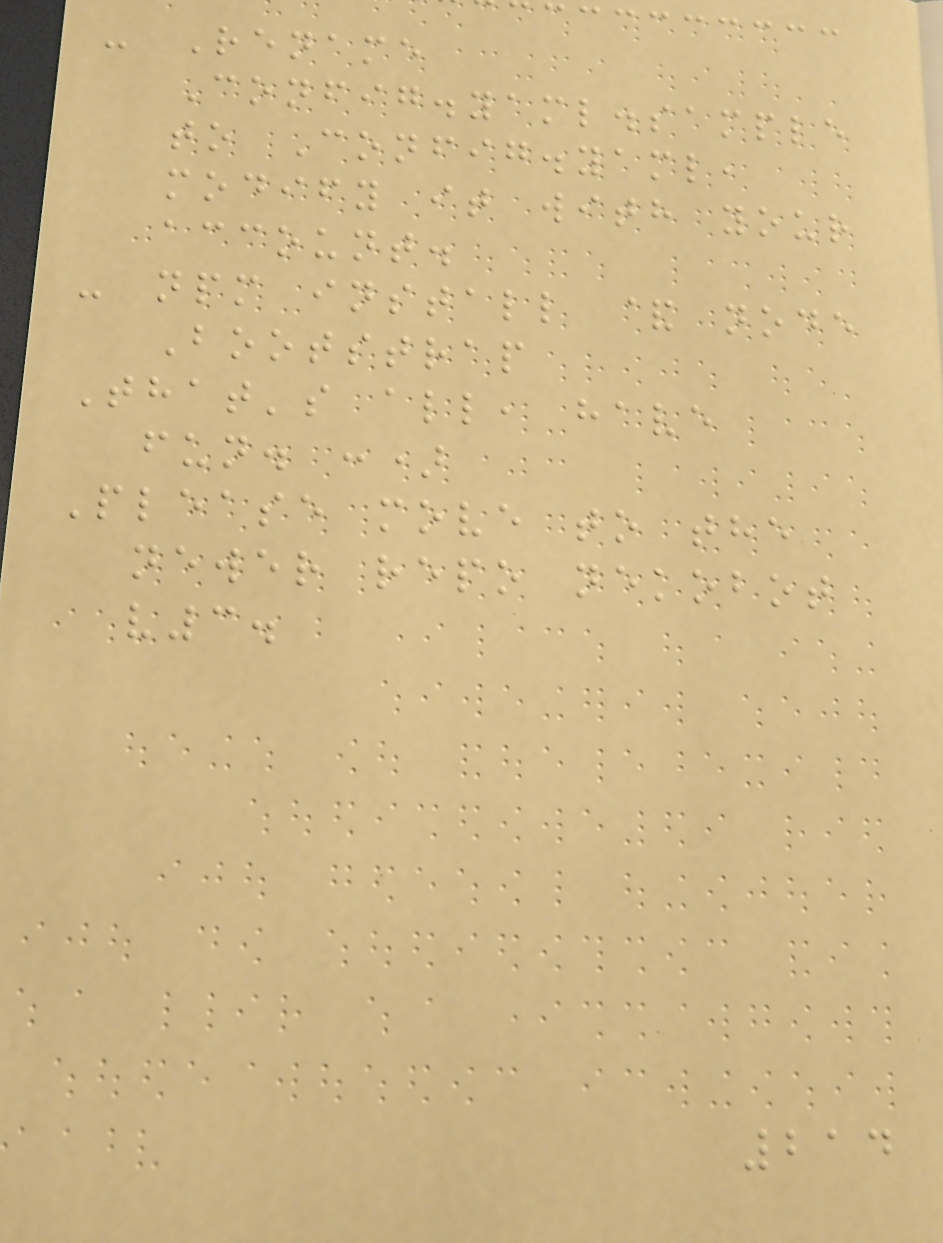- Rename
Config.yaml.sample
to Config.yaml,
modify it with your
account.
- npm install & node
Bootstrap
That's all, have
fun. :)
Please move to the
newer repo nekobot
v3.
214
